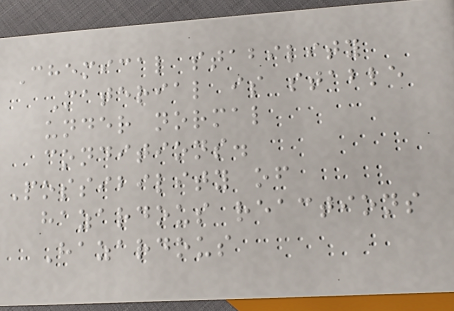Chemical stability
Material is stable
under normal
conditions.
Possibility of
hazardous reactions
Hazardous
